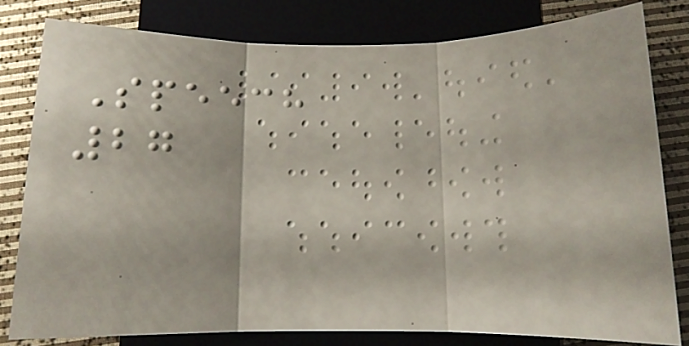Speech
27
